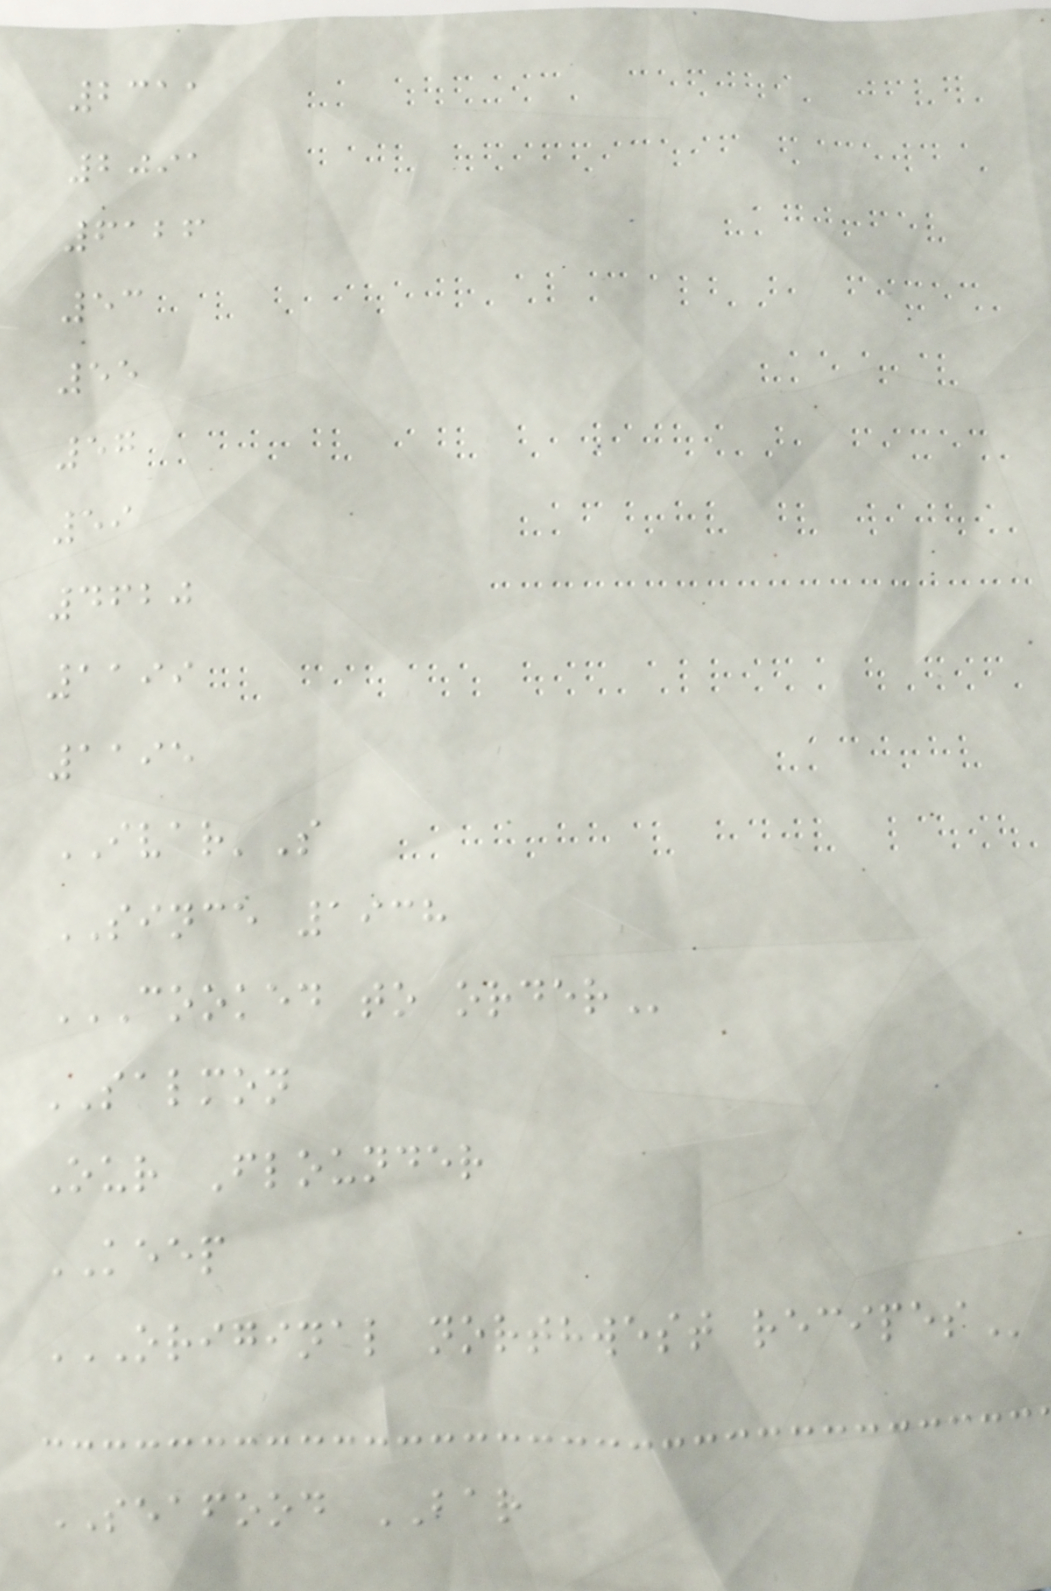2311
2091
6126
53
55
57
59
4620
1199
1195
IVAR'S
SINCE 1938
COOKED TO ORDER
SALMON
Our Flounder
KEEP
ORIGINAL NORTHWEST RECIPES
SEAFOOD BAR
